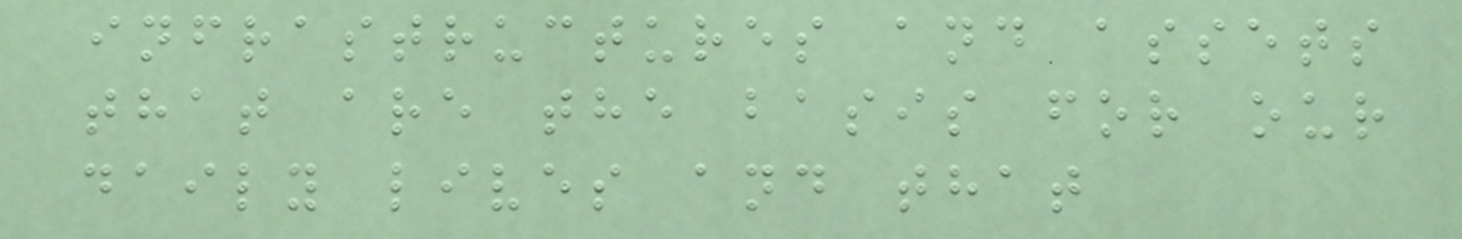infrastructures and assets
that are the basis for our
daily lives and that
